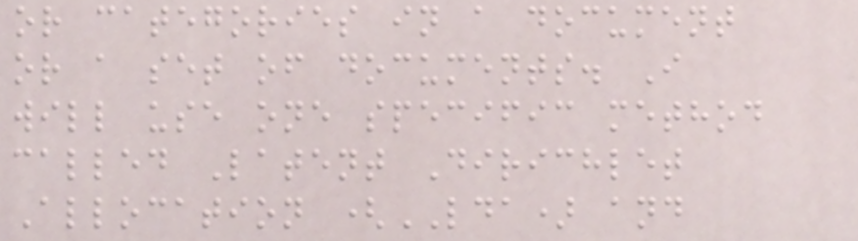or categories in a document
or a set of documents. I
will use one specific method
called Latent Dirichlet
Allocation (LDA) and
